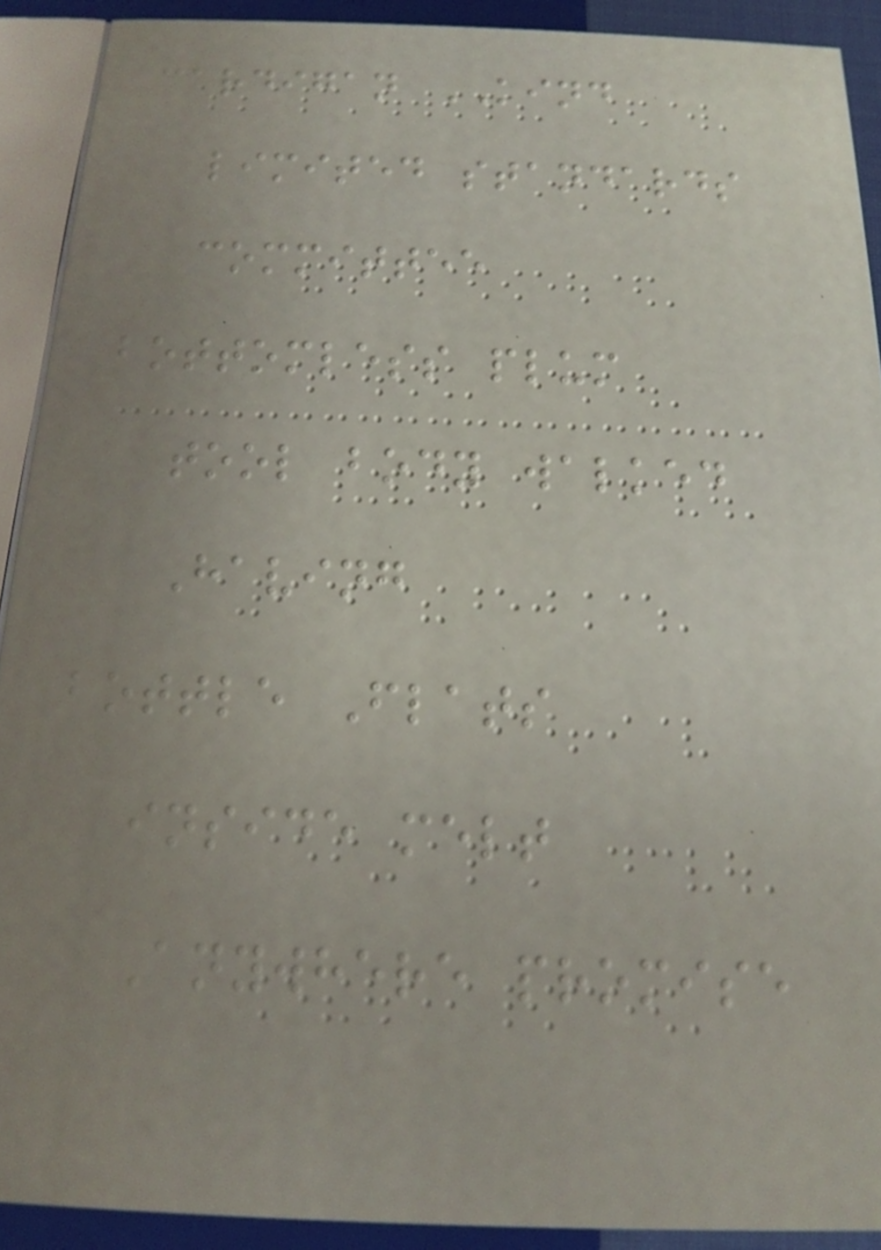cardigan KIND
limited standards
committee
bottomless plum
tool body walked
Having
bottle Flats
inside melt
Anywhere promise
